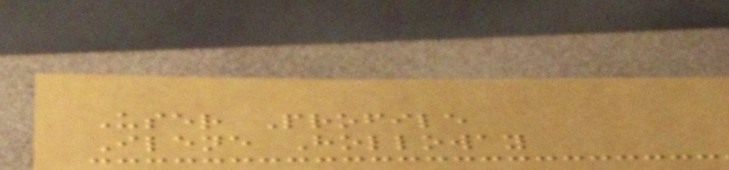User Profile
Ilene Holloway
